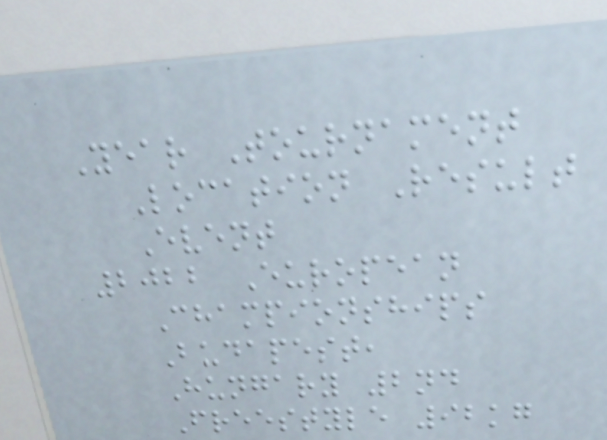Year Tournament
Location Result
Event
2022 European
Championships
Budapest,
Hungary 2nd
Freestyle 92kg
